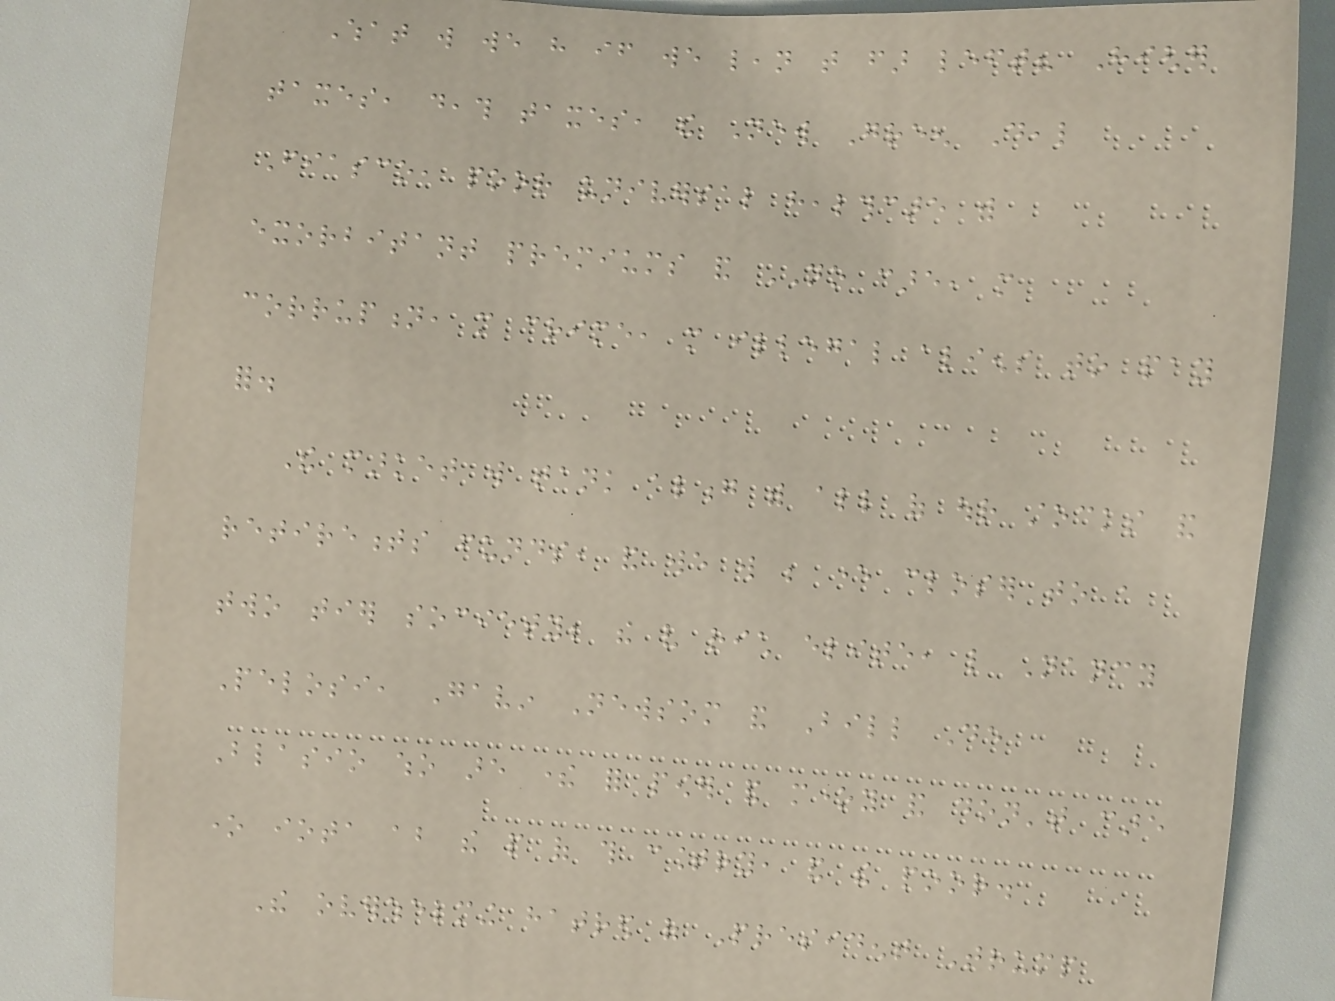What will we have if we lean that far left? Higher
taxes, death taxes, the New Green Deal
Fiasco, poor universal healthcare with
exorbitant premiums and NO care, more
corruption, more crime, more illegal aliens to pay
for.
The market will tank along with all of our stocks and
retirements funds, and we will be ever closer to a
two tier society; the very rich elite, like Nancy
Pelosi, Gavin Newsom and Bill De
Blasio who are there for power and money and don't care
one iota about the people of this country, and the poor.
The overwhelming hatred of President Trump
